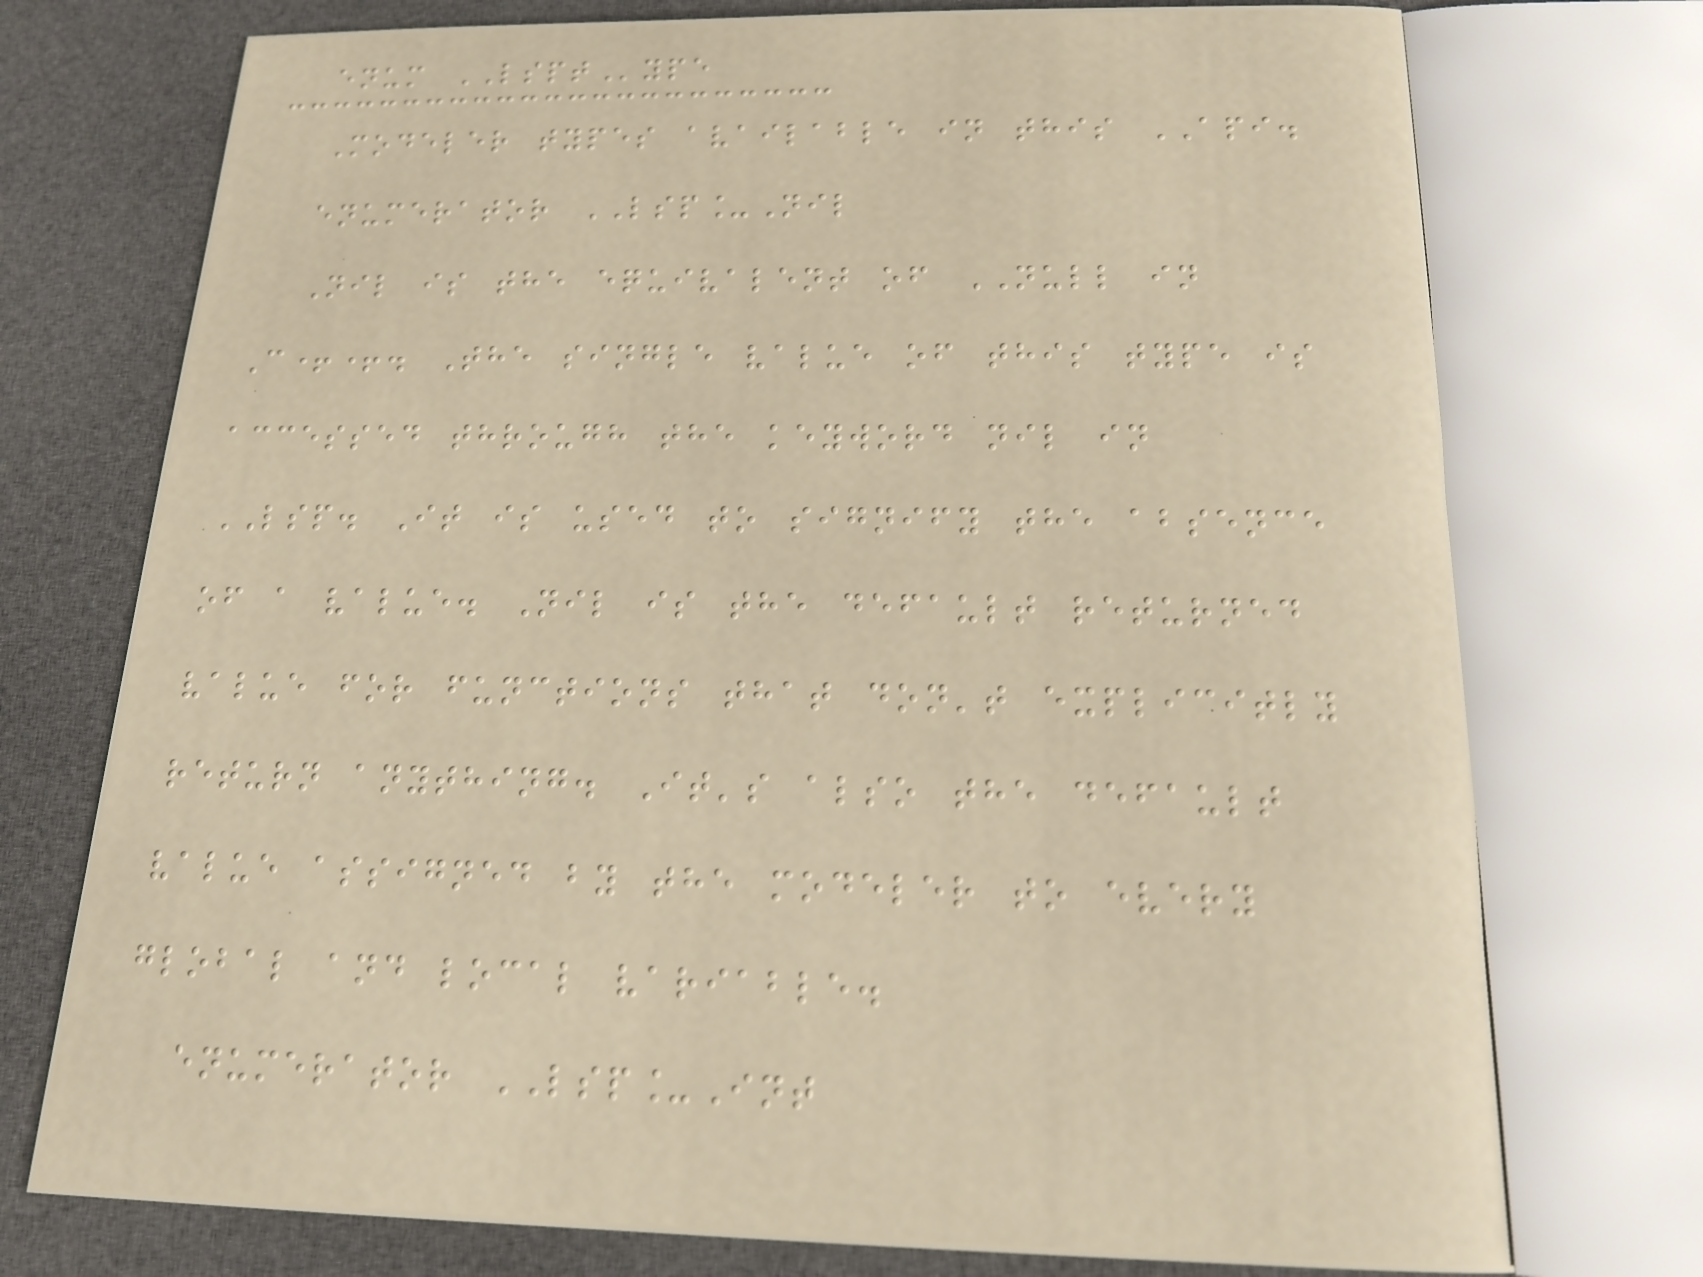enum LSPType
Modeler types available in this API.
enumerator LSP_Nil
Nil is the equivalent of NULL in
C++. The single value of this type is
accessed through the keyword nil in
LSP. It is used to signify the absence
of a value. Nil is the default returned
value for functions that don't explicitly
return anything. It's also the default
value assigned by the modeler to every
global and local variable.
enumerator LSP_Int
